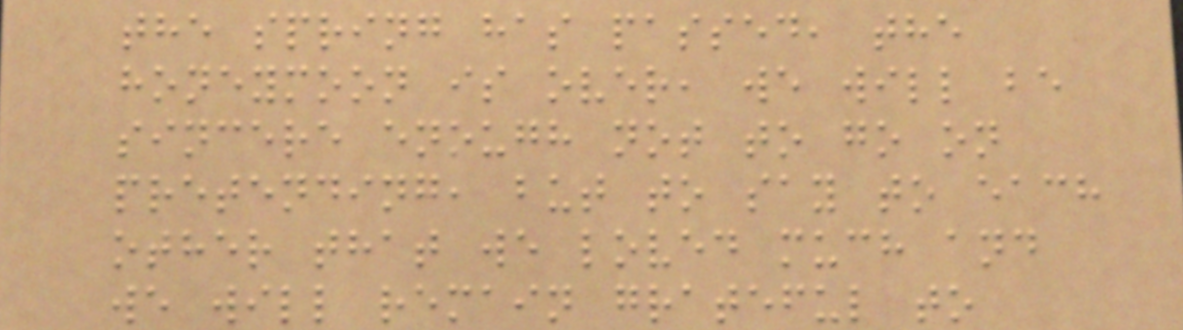the spring has passed, the
honeymoon is over, we will be
sincere enough not to go on
pretending, but to say to each
other that we loved much and
we will remain grateful to
